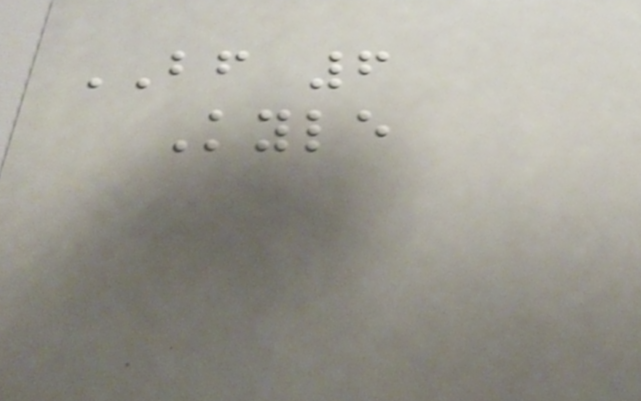BF 6
Kyle
